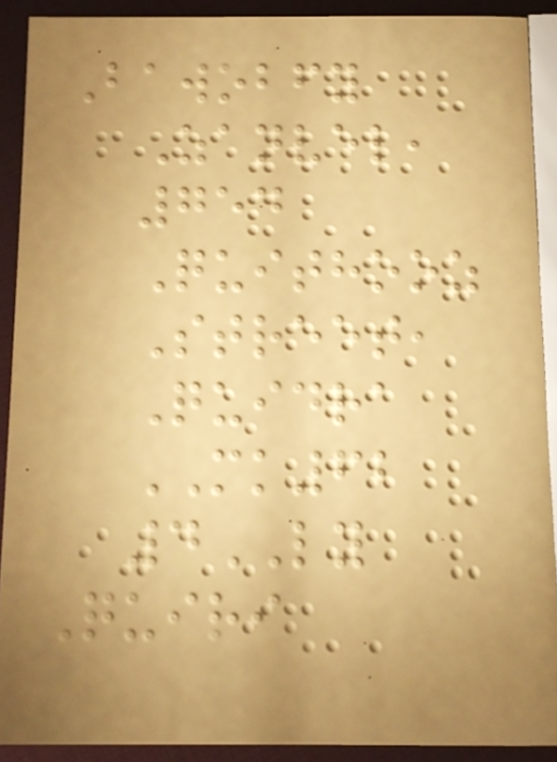Bawobfy
Zanvel,
754
Quithooz
Street,
Quidra
MK62
4LY
Quiri
